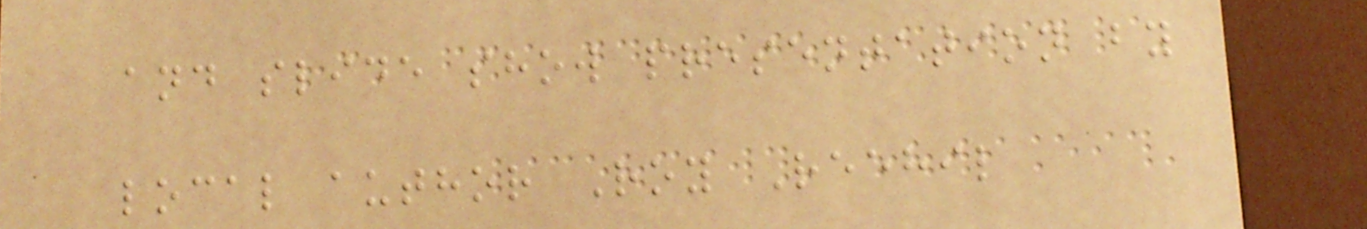and slide show presentation by
local author Roy Reehil
